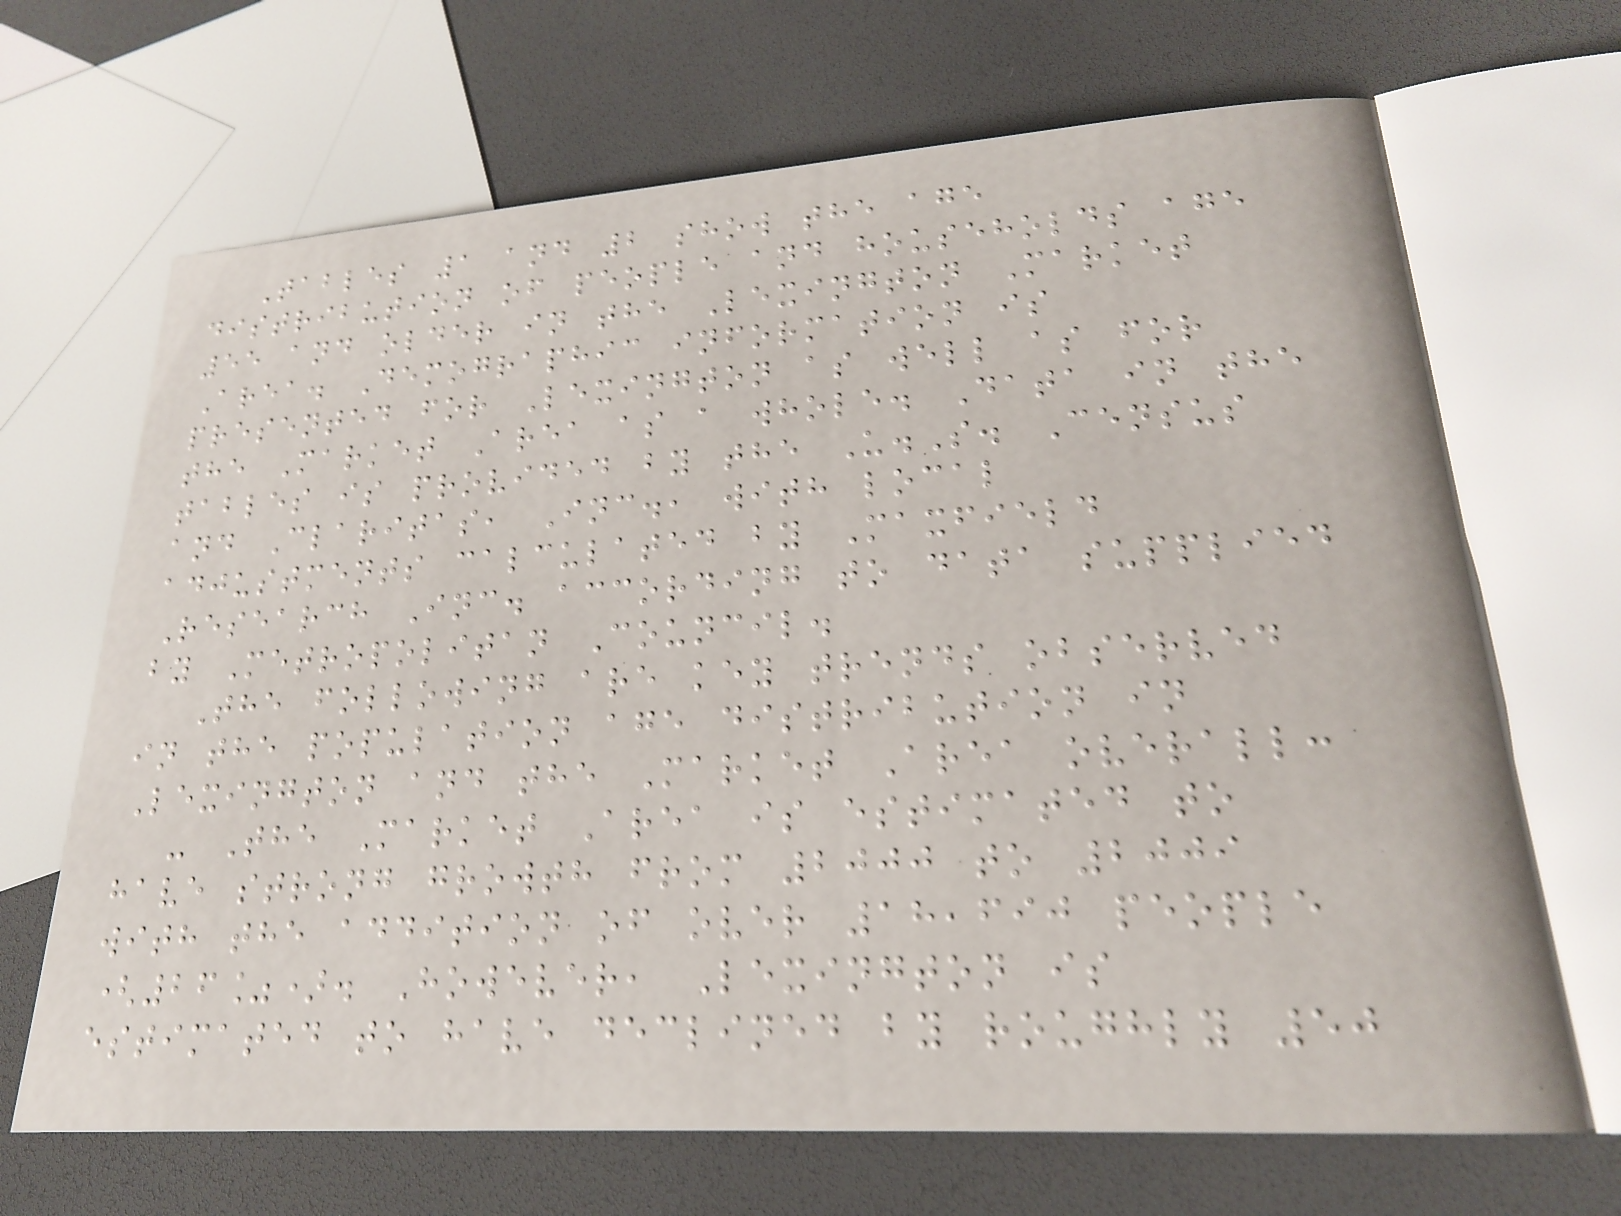Tables 1 and 2 show the age
distribution of people and households age
55 and older in the Lexington Market
Area. Demographic information is
presented for Lexington as well as for
the Market Area as a whole. Data in the
tables is provided by the U.S. Census
and Claritas, Inc., with local
adjustments calculated by Maxfield
Research Inc. according to data supplied
by Metropolitan Council.
The following are key trends observed
in the population age distribution in
Lexington and the Market Area overall:
- The Market Area is estimated to
have strong growth from 2000 to 2009
with the addition of over 18,690 people
(26%). However, Lexington is
estimated to have declined by roughly 50
